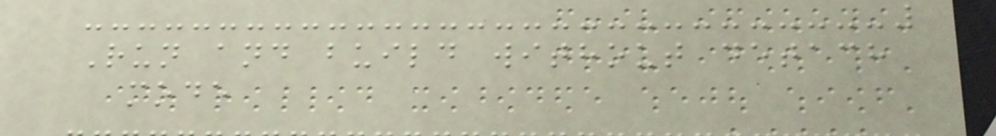Run and build without detach
mode
